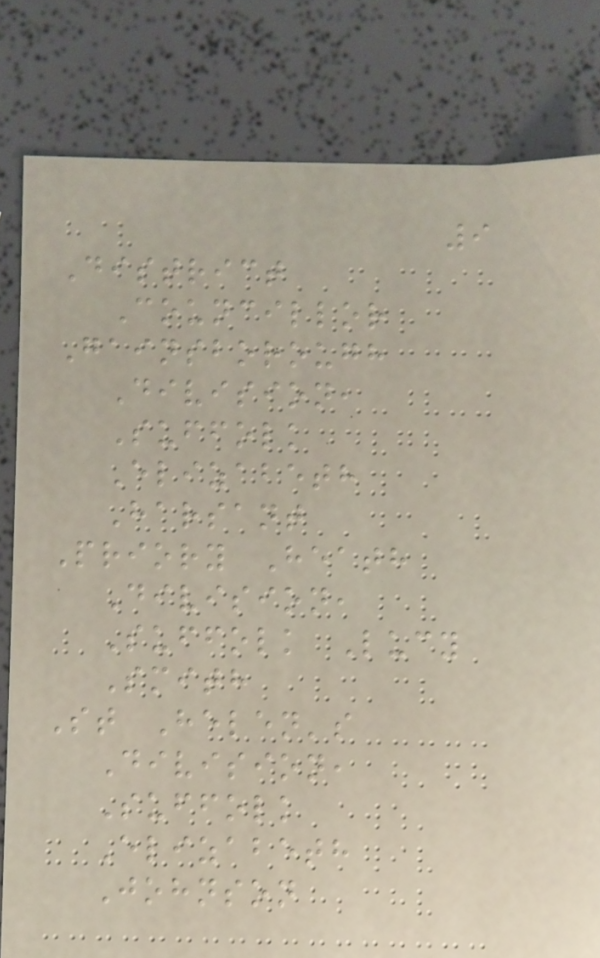9
District
Councillor
Gainsborough
Division,
Suffolk
Elizabeth
Harsant
Priory Heath
Division,
Suffolk Lucy
Smith
St Helen's
Division,
Suffolk
Elizabeth
Johnson
